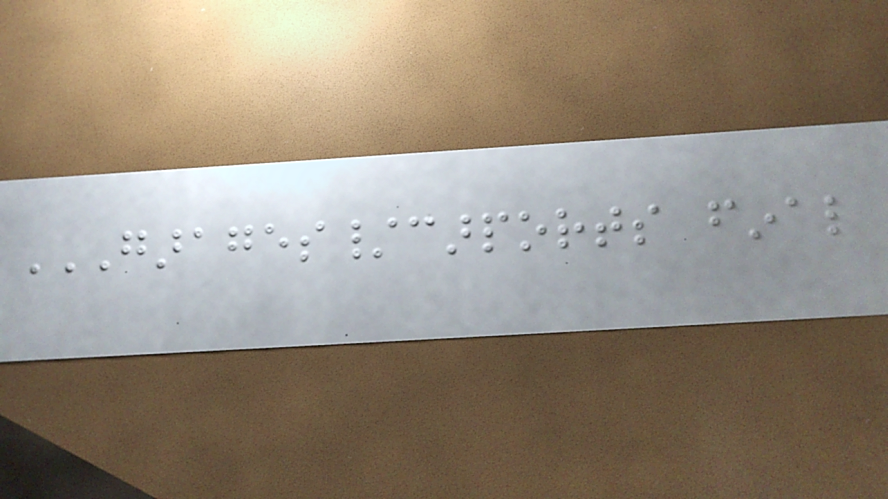GARAGES/CARPORTS FINAL
